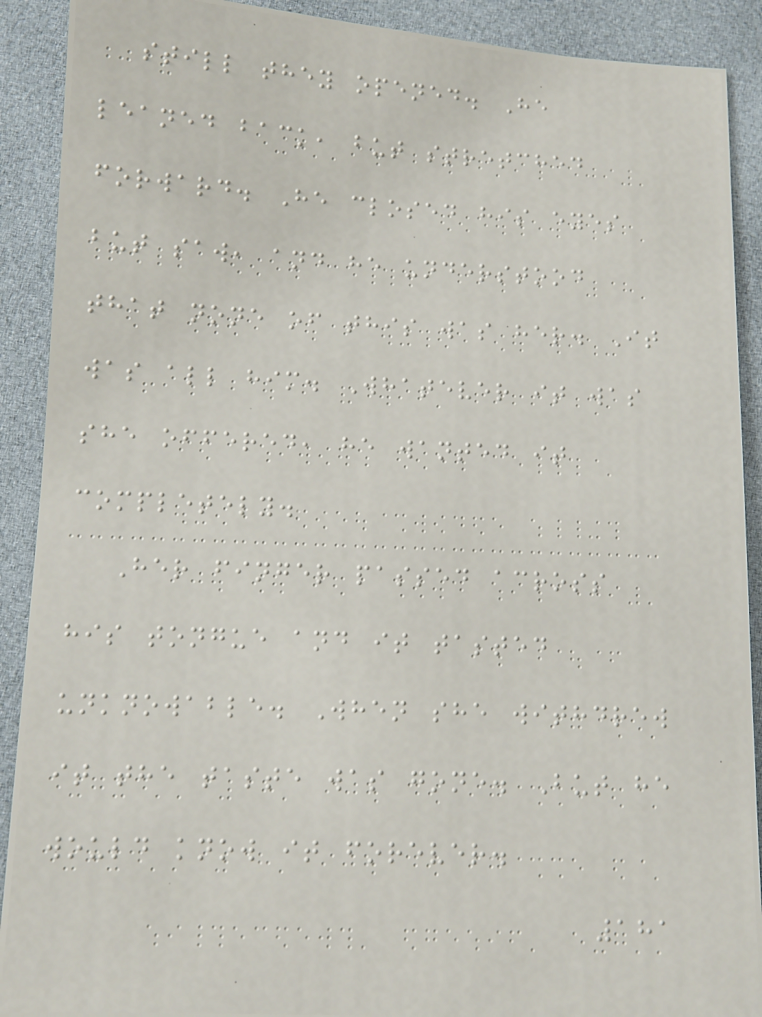still they opened. He
leaned back, but stretched
forward. He closed his eyes
but saw, and he understood
that none of this was her. It
was all him. Whatever it was
she offered, he wanted it
completely.
Her finger passed across
his tongue and it tasted
unknowable. When she withdrew
it the taste was gone. But he
would know it forever.
181
